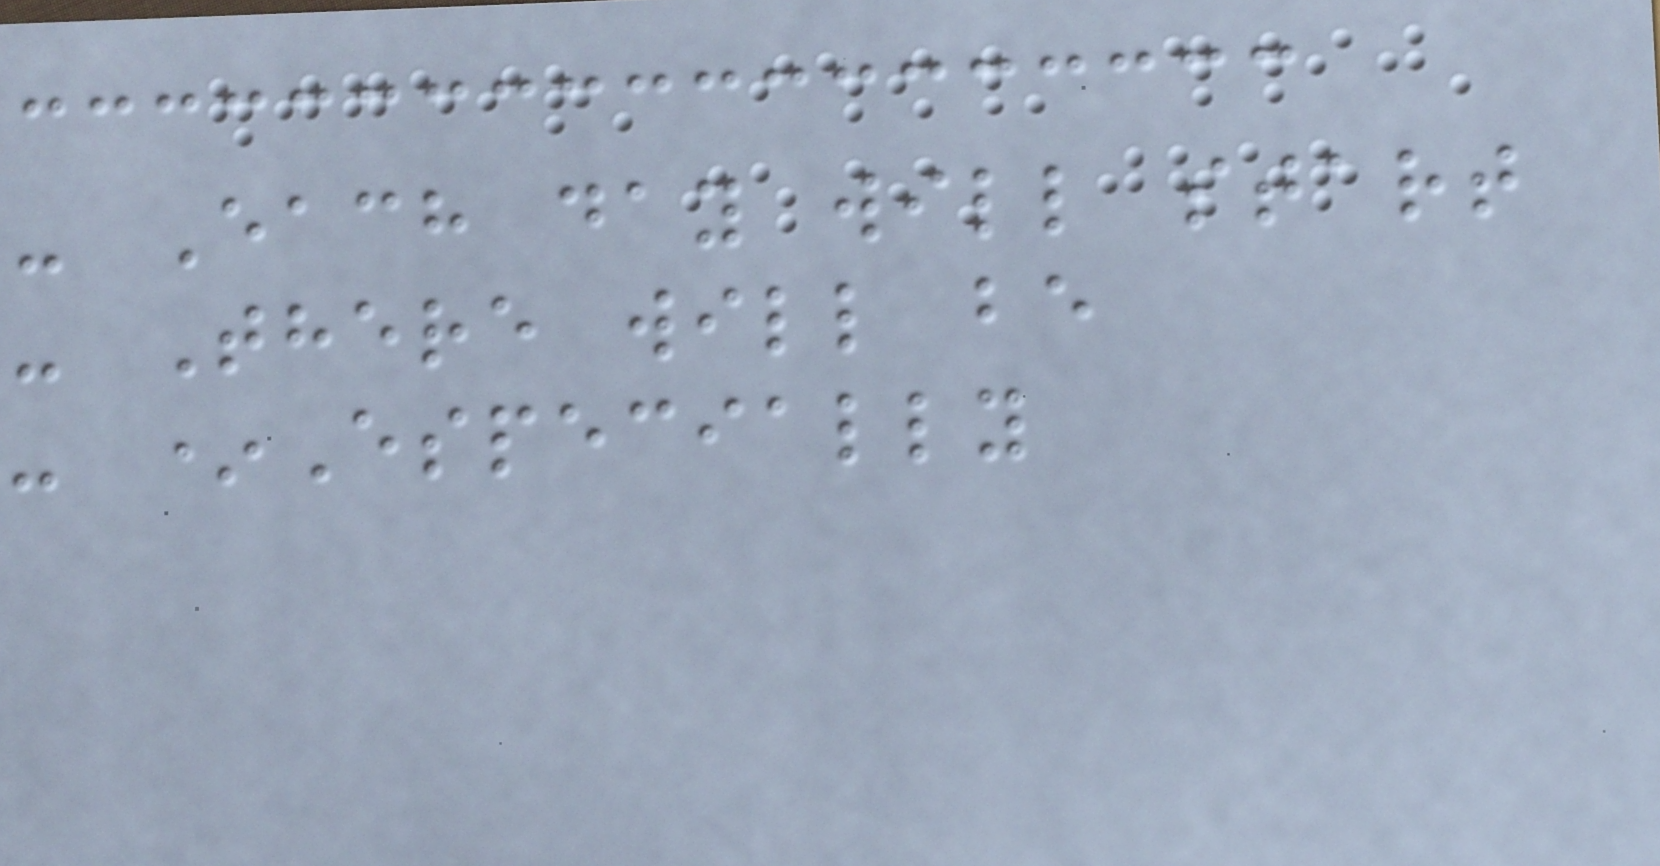- Each day will start
- There will be
- *Especially
